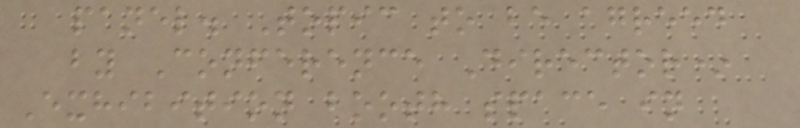panel. Topic to be agreed
by Conference Director*
Exhibition booth space in
